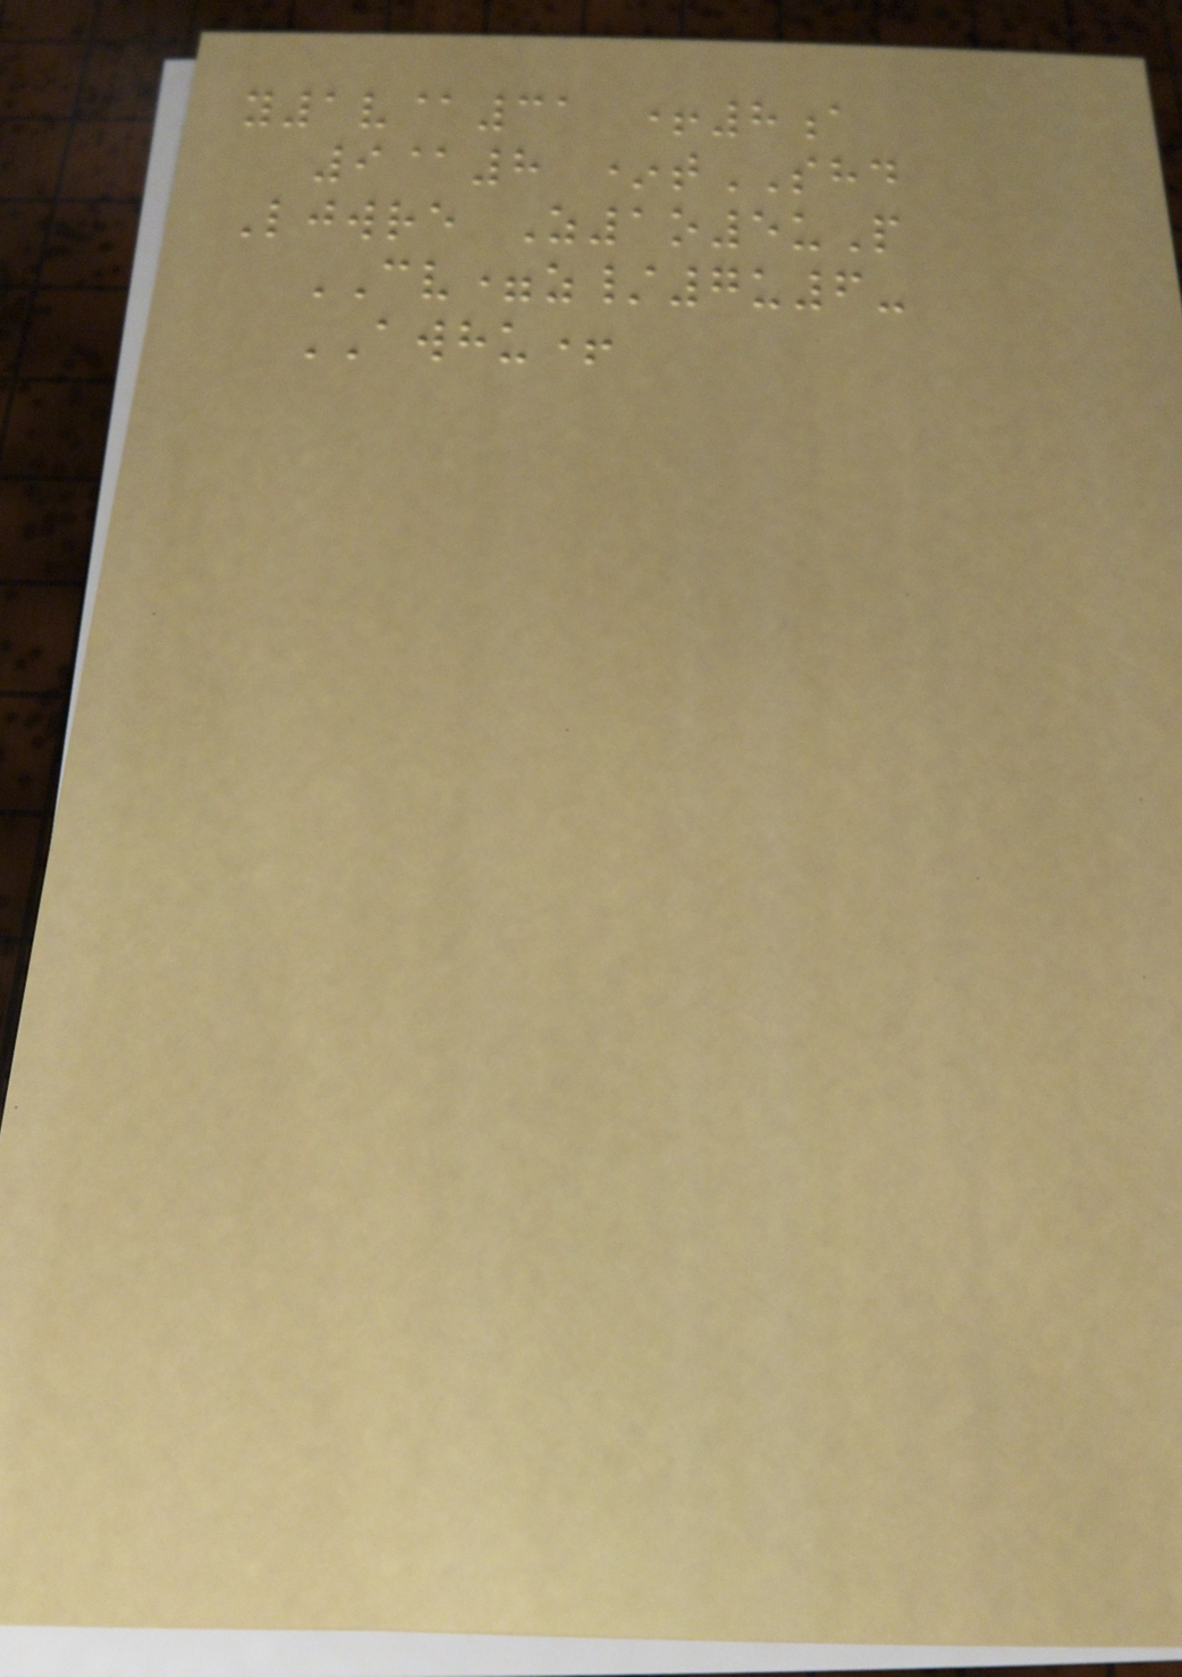y1v@31 +8a
9@8 *tSHD
Ljwre Z1o5uP
CV=z/7u6-
AWHU+
